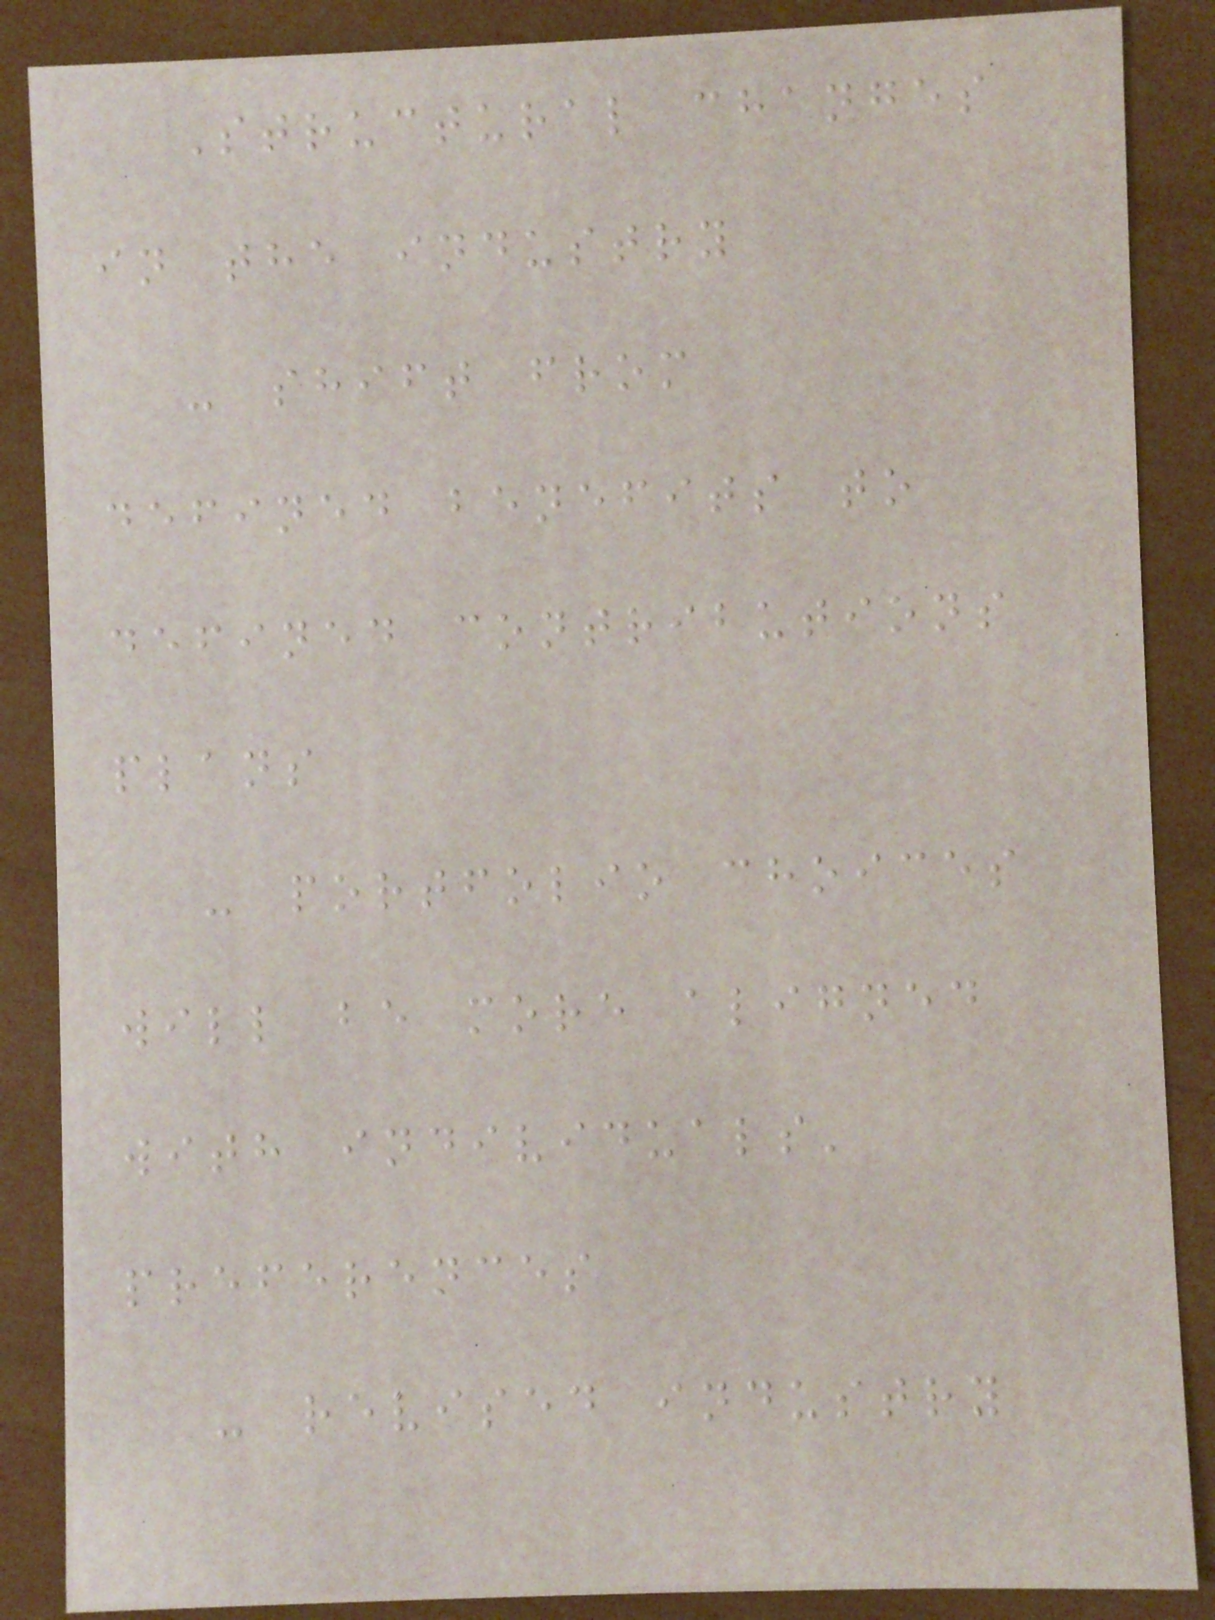Structural changes
in the industry
- shift from
defined benefits to
defined contributions
plans
- portfolio choices
will be more aligned
with individuals'
preferences
- revised industry
